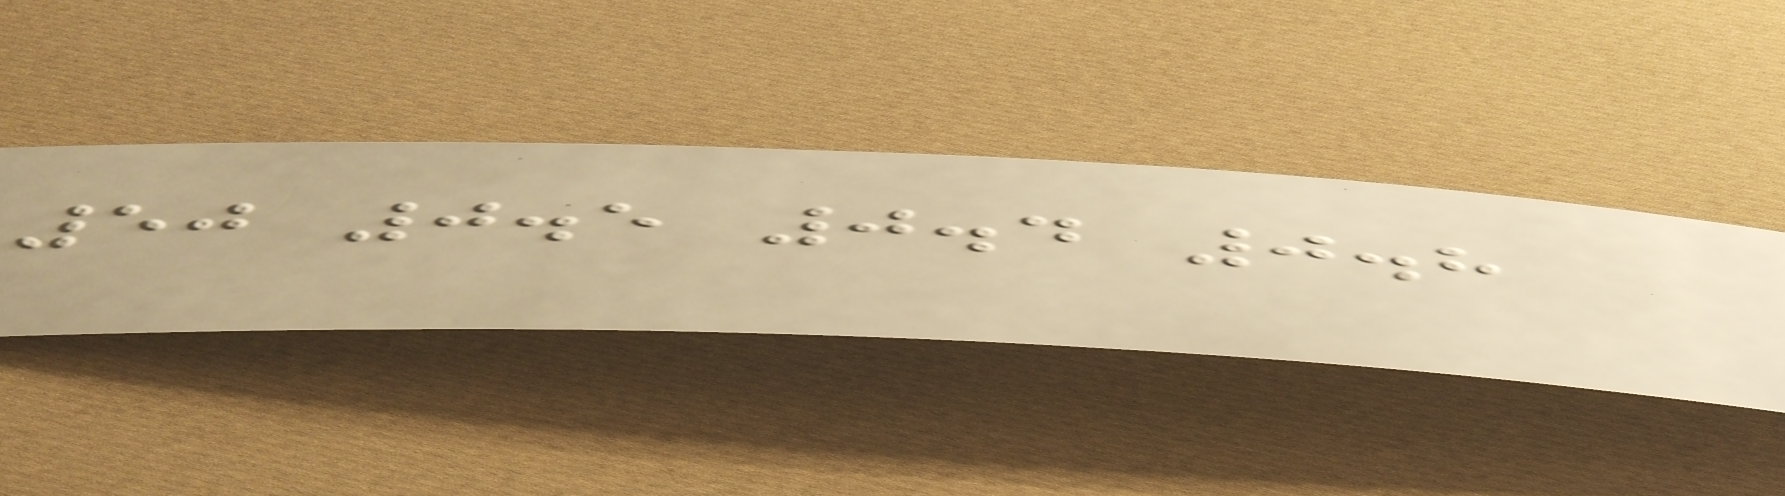50 0.5 0.4 0.8
